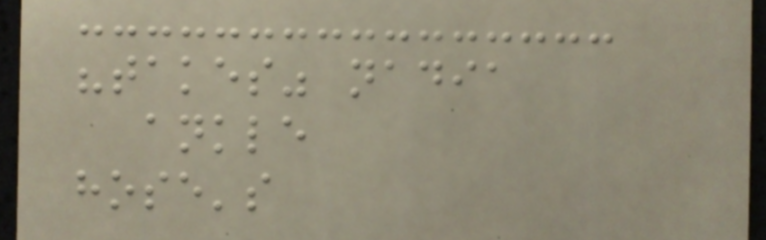"takes" nadia
ankle
hose's
